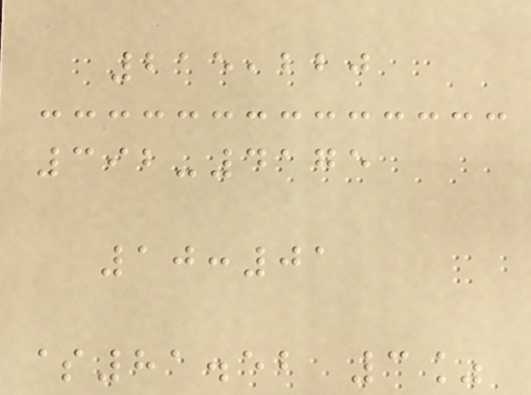215,220
392-4175
10:01
$81.52 3%
